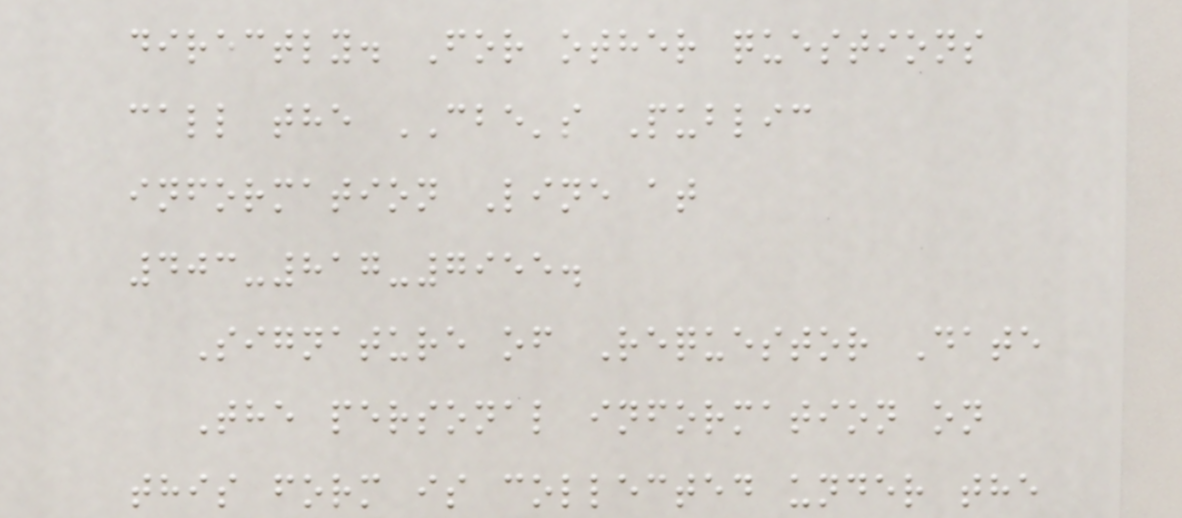directly. For other questions
call the CBE's Public
information Line at
403-817-7955.
Signature of Requestor Date
The personal information on
this form is collected under the
